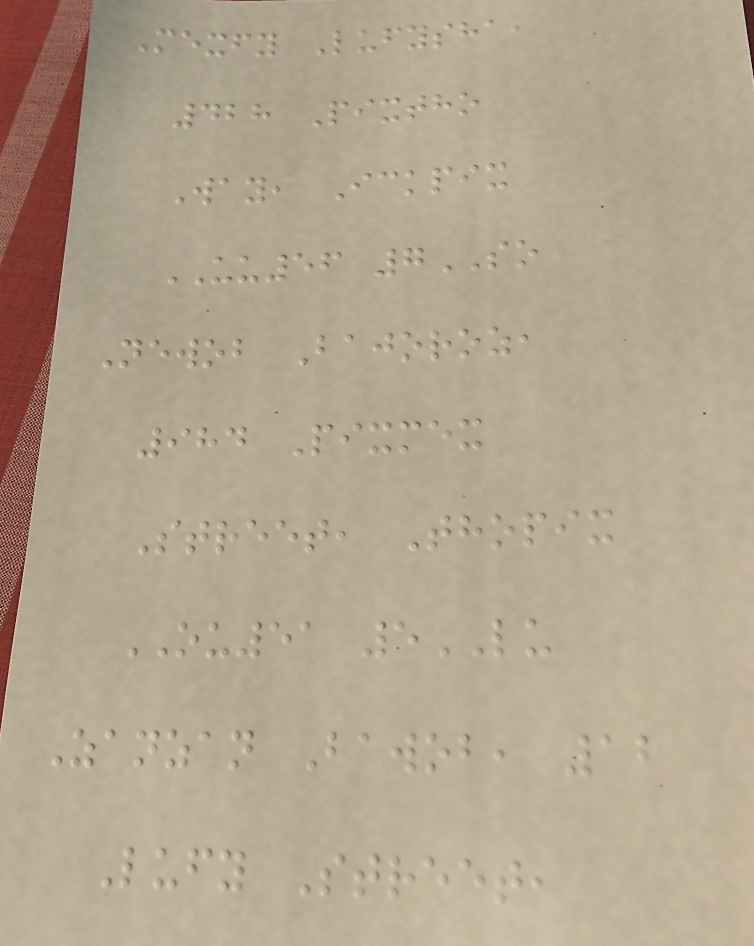Mexfy Lufysha,
428 Pixtho
Way, Ickpix
UU56 7SO
Newob Bajoroz,
984 Pixmex
Street, Thopix
OU51 5LU
Zanzan Bawob, 12
Lufy Street,
